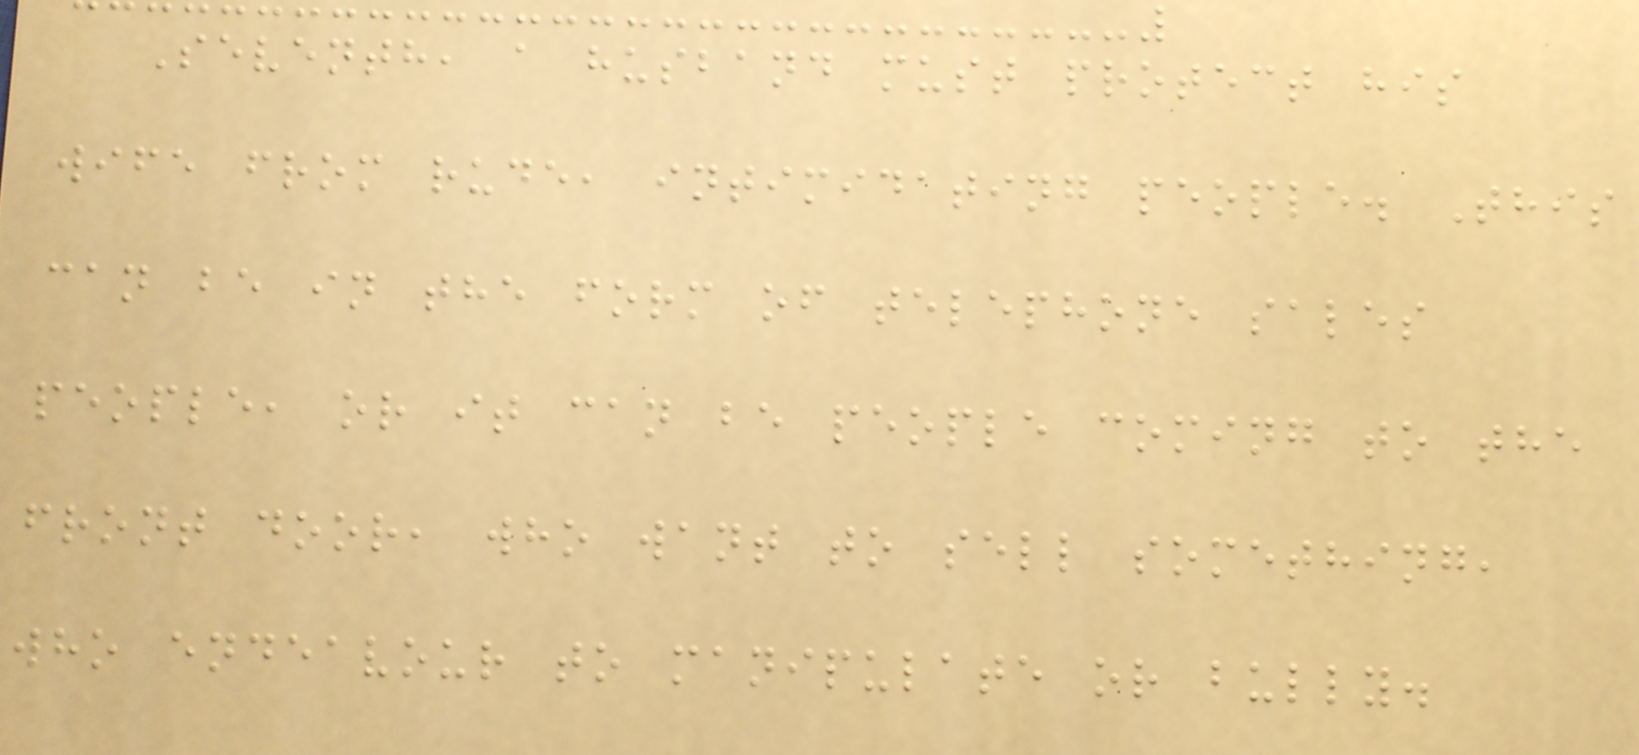Seventh, a husband must protect his
wife from rude, intimidating people. This
can be in the form of telephone sales
people, or it can be people coming to the
front door, who want to sell something,
who endeavour to manipulate or bully.
